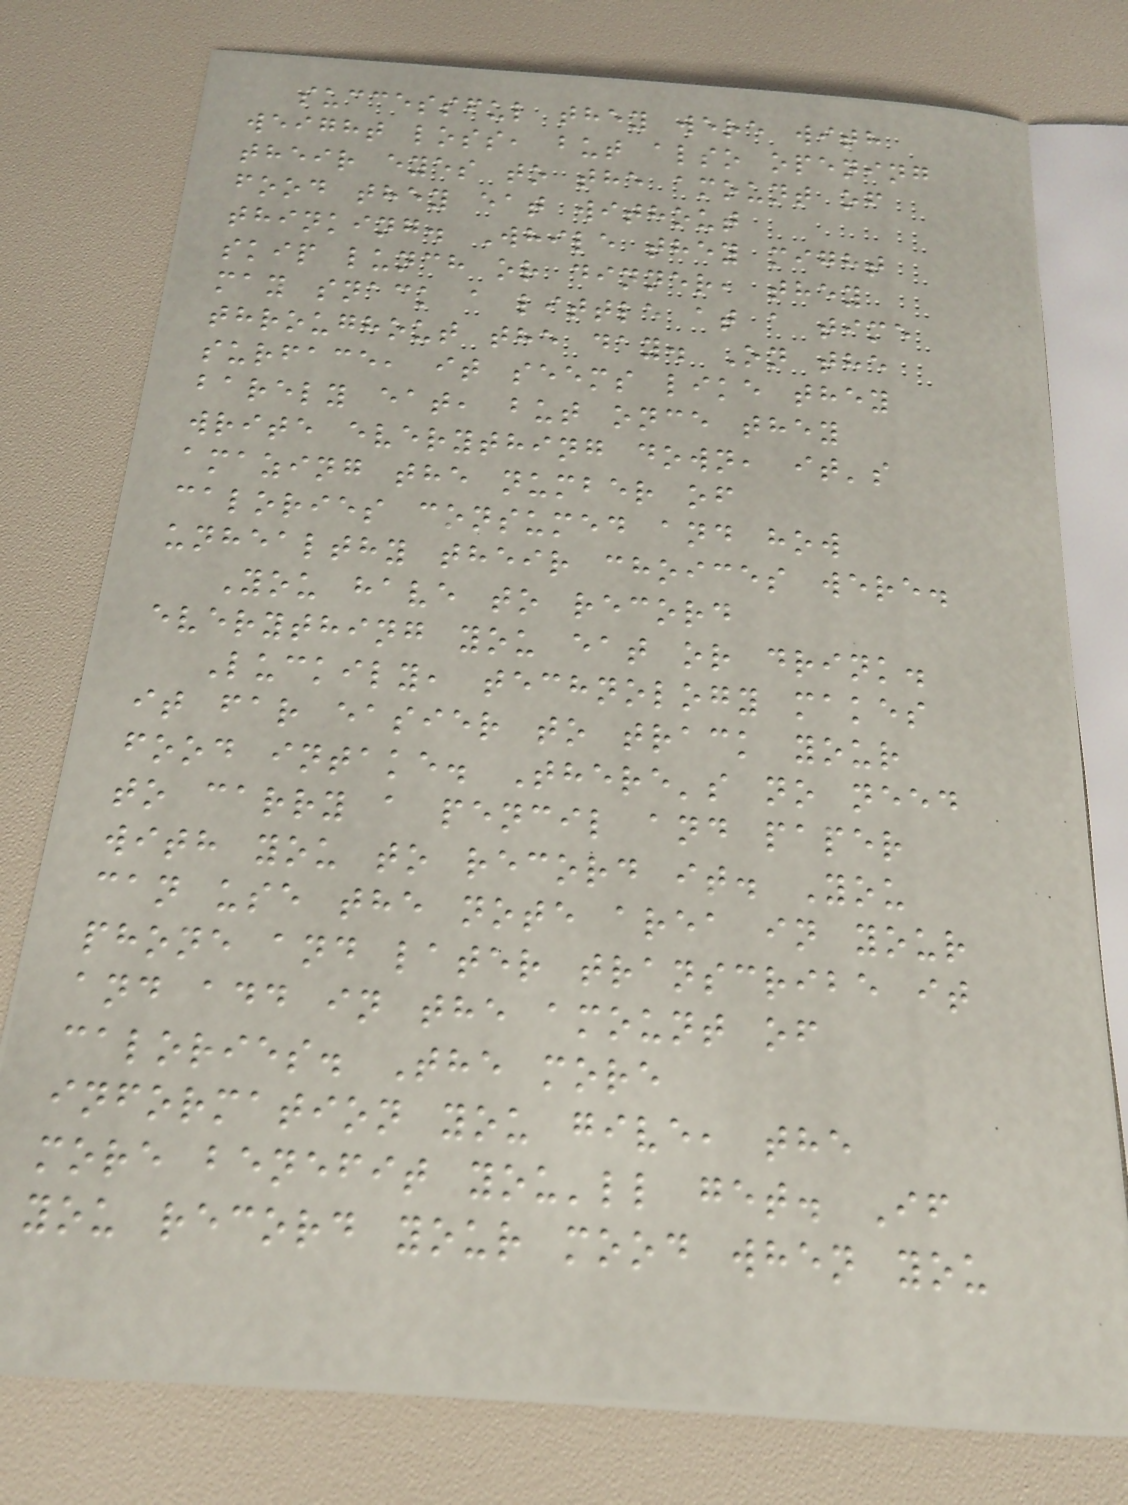successful they were with
weight loss, but also opening
their eyes to the amount of
food they eat without
thinking. While they might
skip lunch or dinner, they
may snack a little at a time
throughout the day. On the
surface, it seems like they
barely eat, but once they
write everything down, it's
amazing the number of
calories consumed and how
unhealthy their choices were.
You have to record
everything you eat or drink.
Luckily, technology makes
it far easier to track your
food intake. There's no need
to carry a pencil and paper
with you to record it. You
can use the note area in your
phone and later transcribe it
and add in the amount of
calories. The more
information you give, the
more benefit you'll get. If
you record your mood when you
